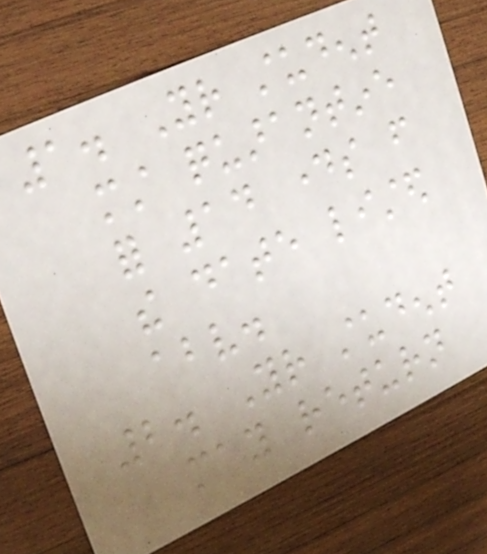1. Your student
must quarantine
for 14 days from
the date listed
above.
2. Your student
may return
